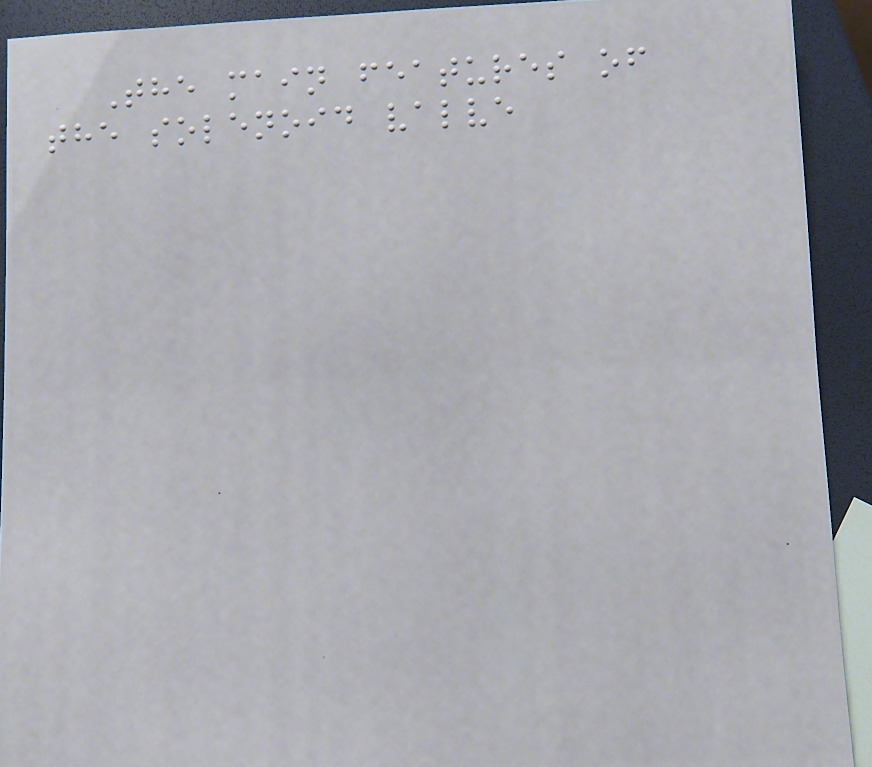The main features of
the solenoid valve
